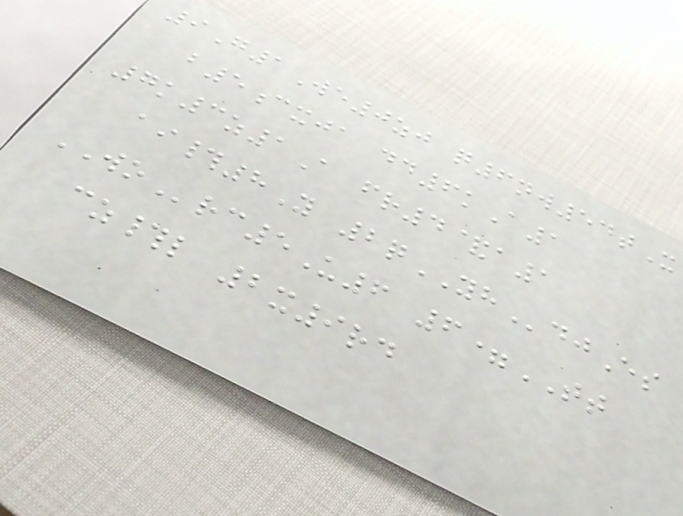9G1We0zj q6nw54tX
b5cxja dd6kA1
7k3z1A fr4&a1
ai#8Y 2qYHdjEs
WOrc5U6 6=TT
cz#l 2x9rd
